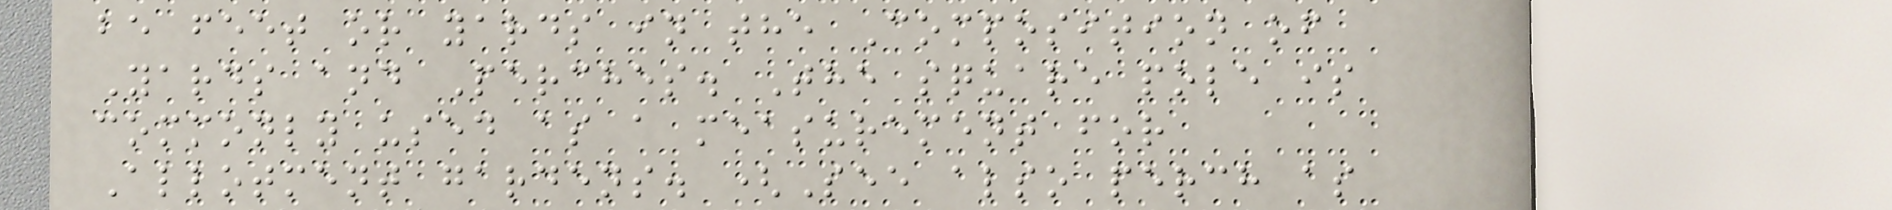be feet or yards in the Composition of
Yards and Perches. The square pole is
commonly used as a measurement for
Allotment gardens. (See also perch as
